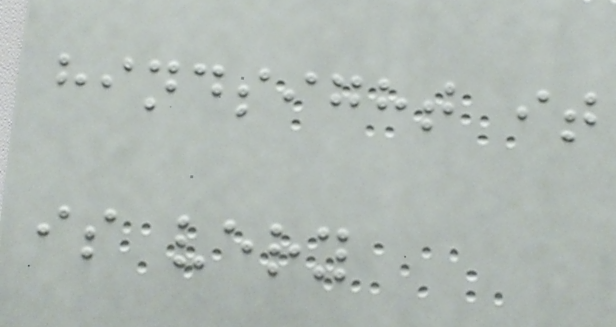hindsight it
is very
